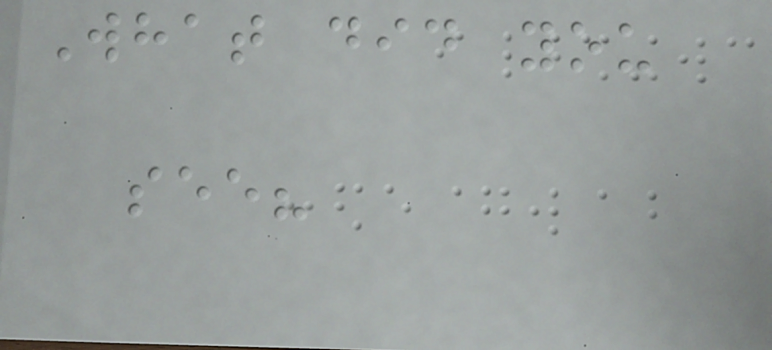What did you
see?
